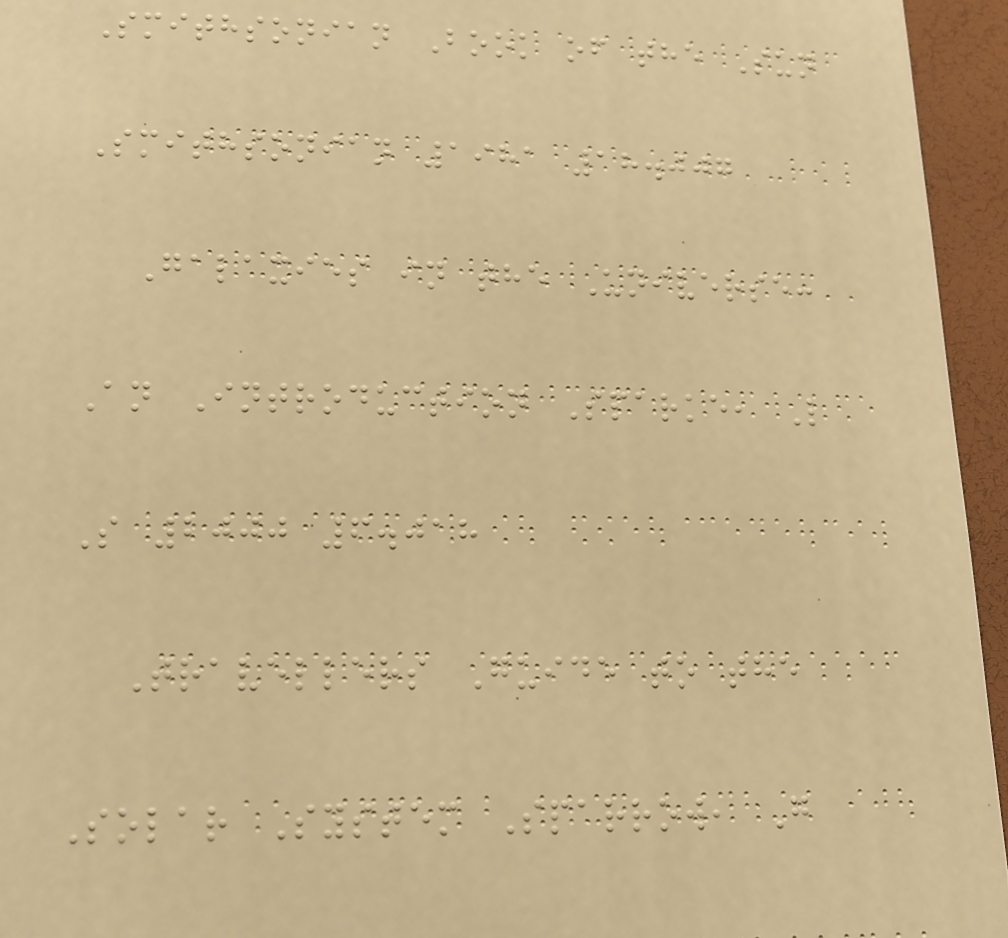Smithsonian Book of the Sun
Smithsonian 1981 18.007
Galaxies in the Universe:
An Introduction Sparke, L
S 2000 6.018
Travellers Guide to the
Solar System Sparrow, G
